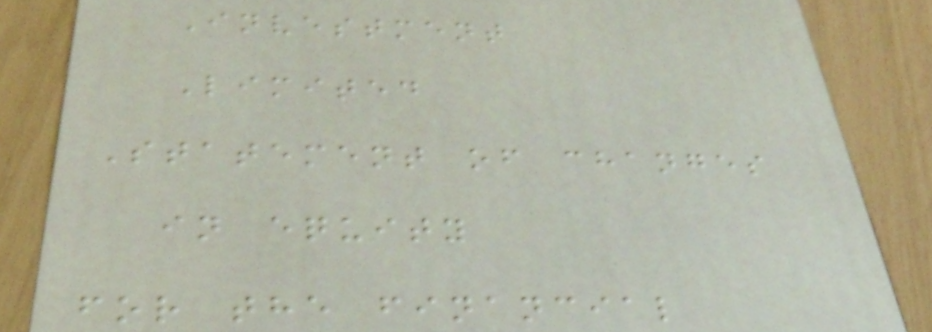Investment
Limited
Statement of changes
in equity
for the financial
